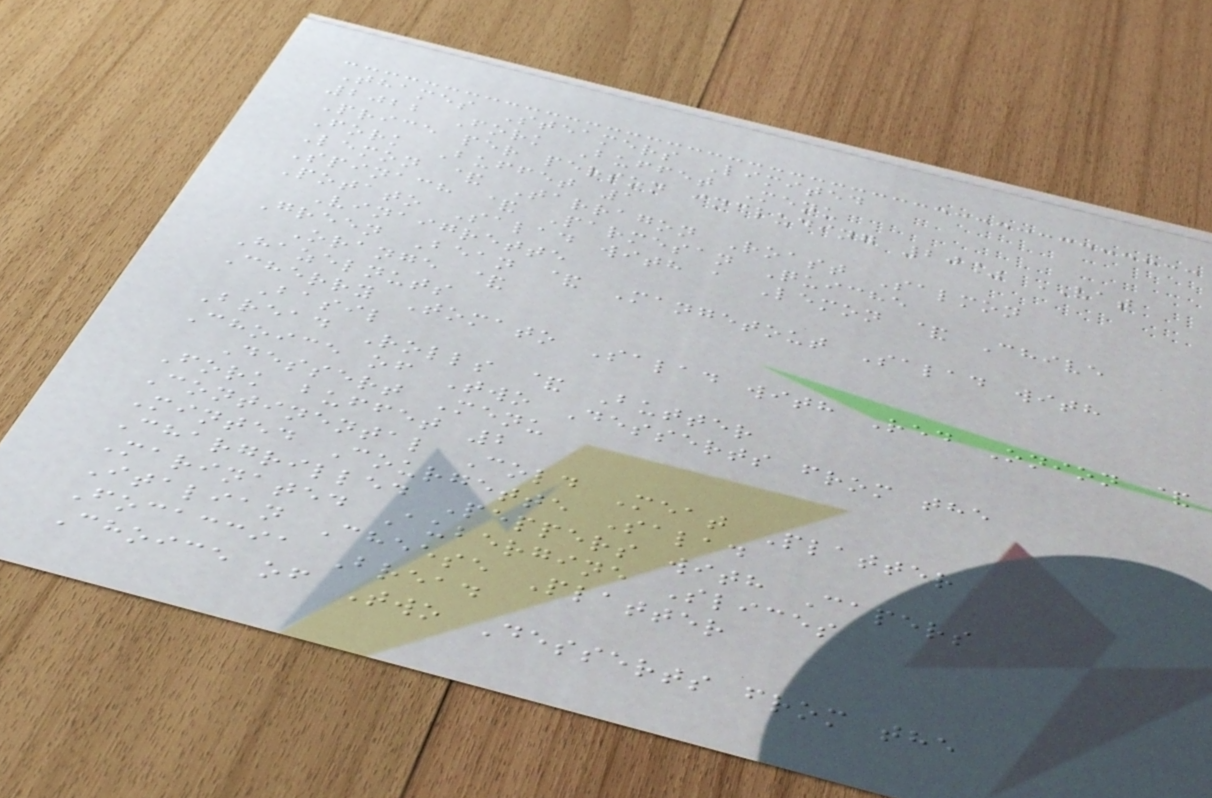Thames Steamers Limited
2022 Fork Buffet Menu
Price per person including 20% VAT
Fork Buffet 1
Lemon & Tarragon Roast Salmon
Spinach & Parmesan Quiche
Potato Salad with a Lemon & Chive
Vinaigrette
Green Bean & Mangetout Salad with
Orange &
Hazelnuts
Cherry Tomato Salad with Red Onion &
Basil
Bread Rolls & Butter
Choice of Two Desserts from the
Dessert Menu
Fork buffet 2
Continental Cold Meat Platter
Minted Courgette Salad
Chargrilled Peppers with Capers
Marinated Aubergine Slices
Italian Cheese Platter
Focaccia Bread
Choice of Two Desserts from the
